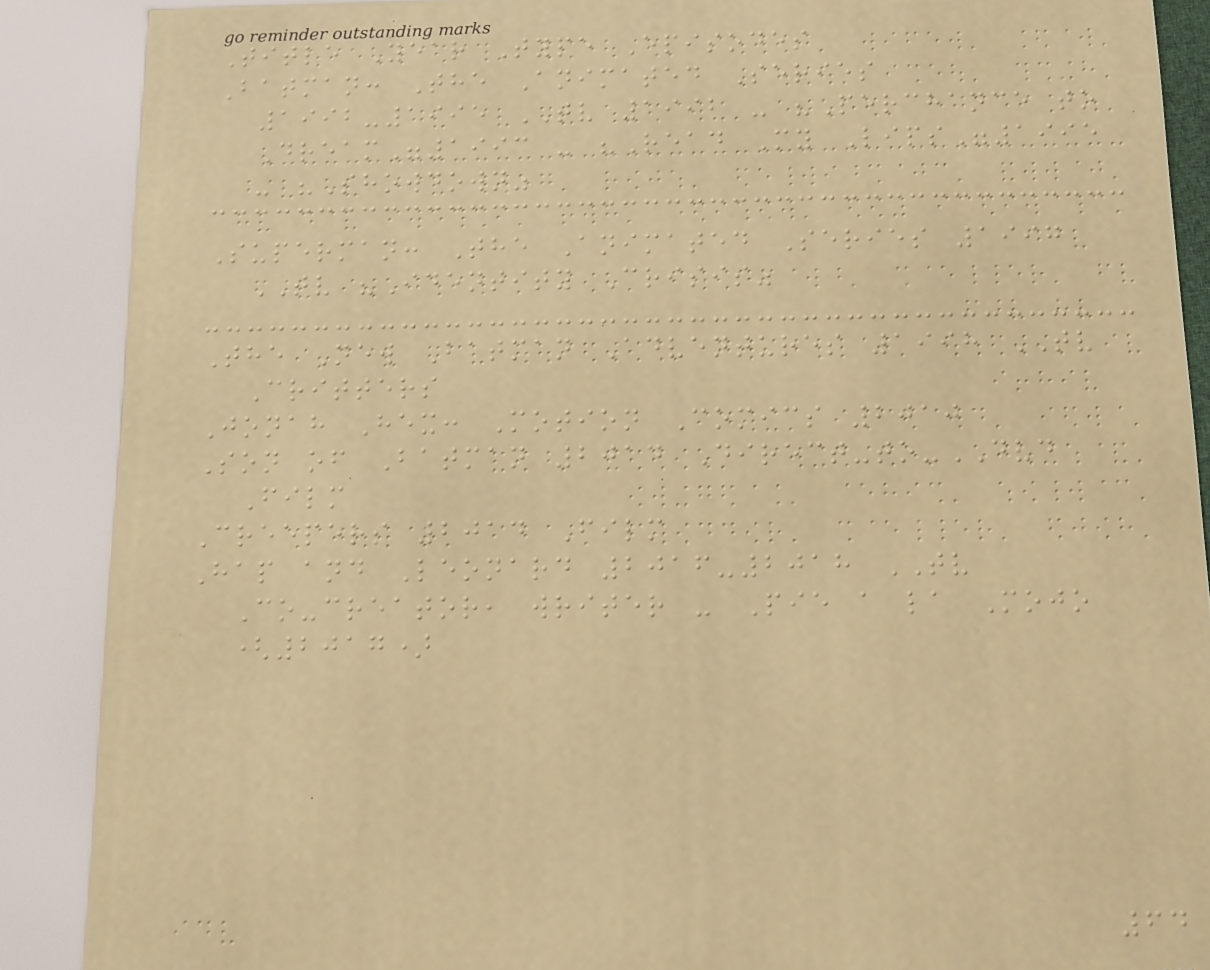Title Year Type Episodes
Batman: The Animated Series
1992-1995 TV 1992 - "Perchance to
Dream"1993 - "Read My Lips"1995
- "Showdown"
Superman: The Animated Series 1997
TV "Identity Crisis"
The New Batman Adventures 1998 TV
Critters
Jonah Hex: Motion Comics 2010
Son of Batman 2014 Direct-to-DVD
Film
Creepers 2014 Film
Hap and Leonard 2016-2018 TV
Co-creator, writer - Pie a la Mojo
(2017)
64
